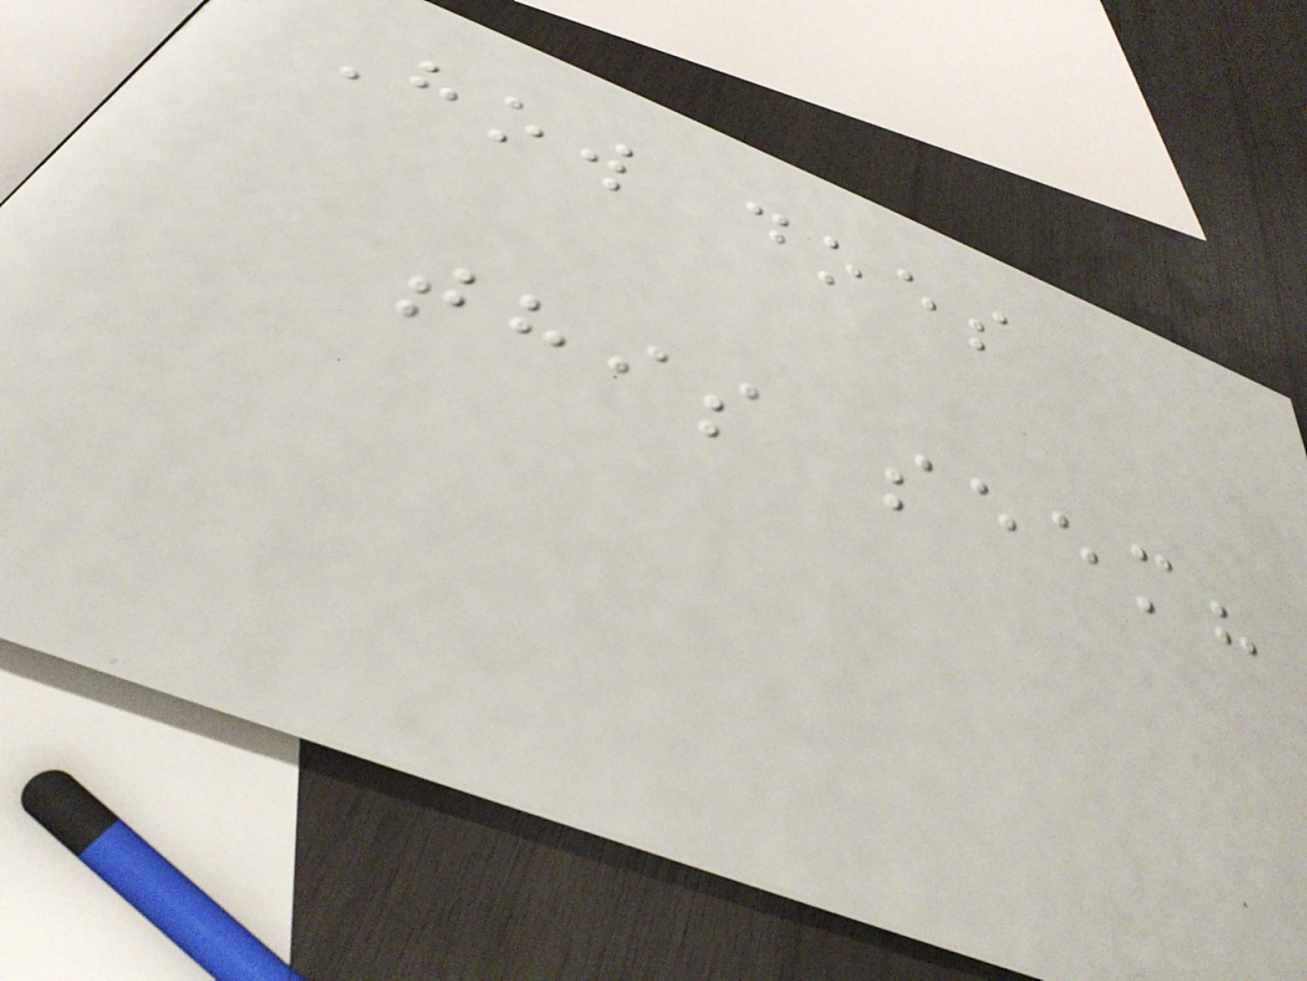How does
this seem?
